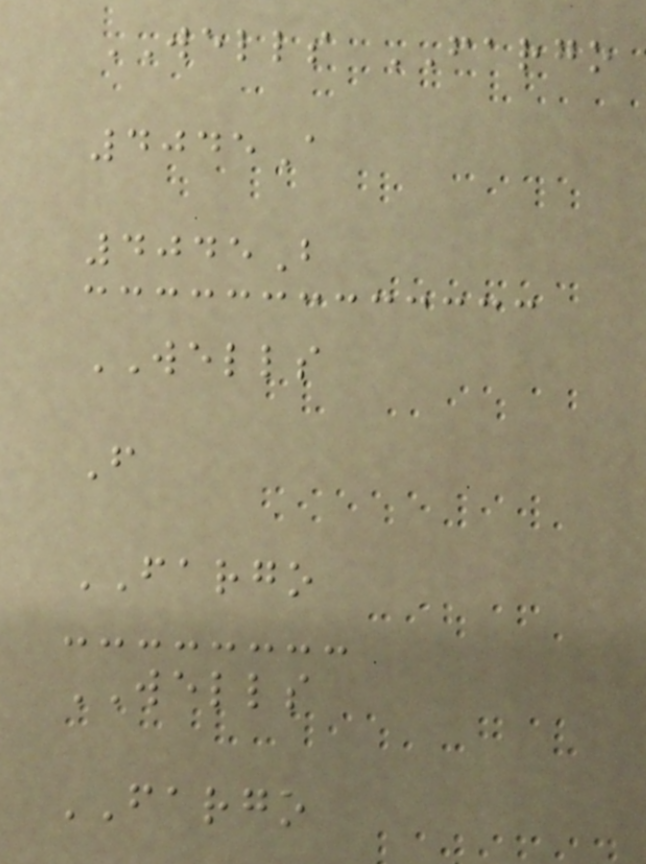WELLS FARGO
4045A
4045B
WELLS
F
FARGO
WELLS
FARGO
